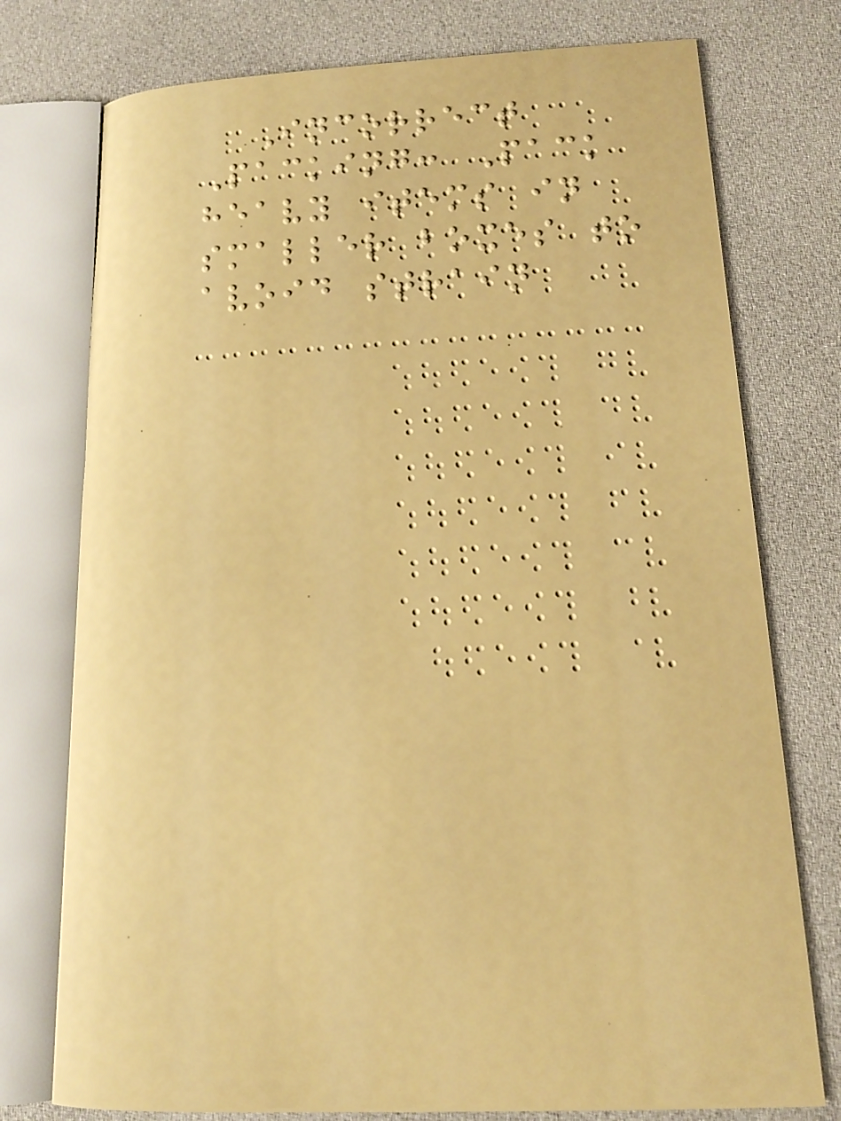Incorrect
Packing: Pack
heavy items in
smaller boxes to
avoid strain
